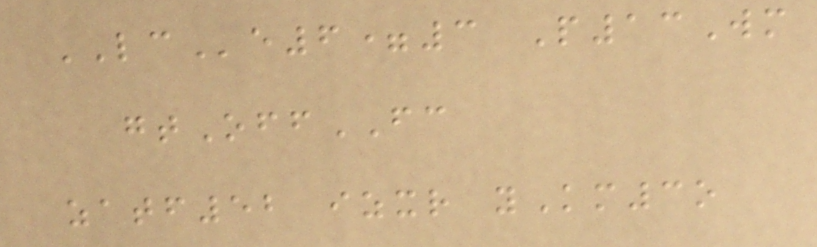LCe6=3 P13Wm
gtOffFC
zatf52 izxr yKm3o
